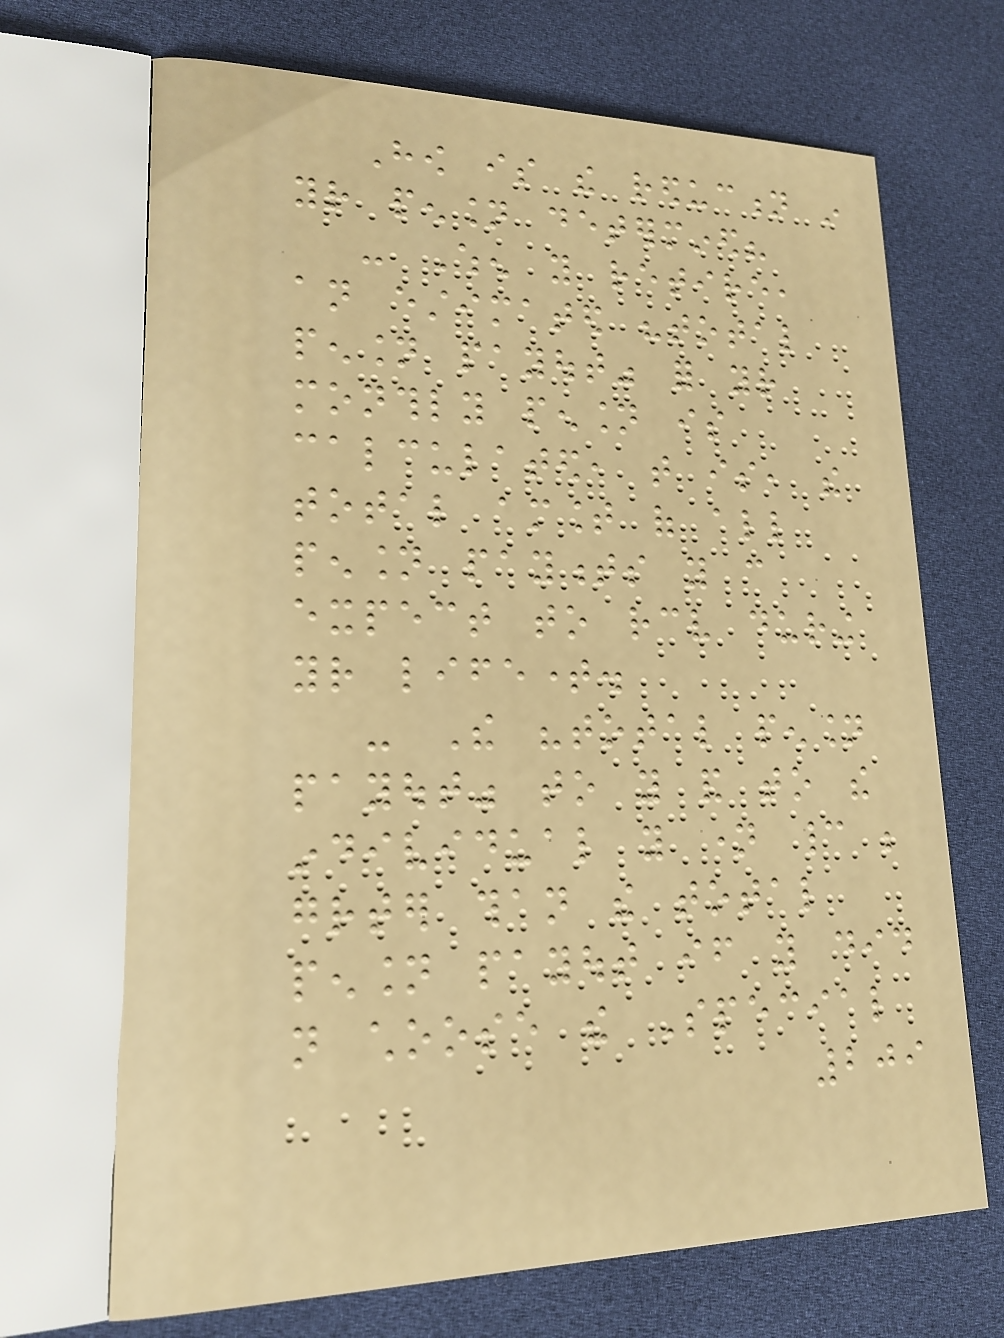How is the reduction in
your pension determined?
- When you retire,
an estimated "total
pension payout" for your
monthly pension is
calculated, that is, the
total amount of all
pension payments you can
expect to receive during
your lifetime.
- The "total pension
payout" to you and to the
individual you name cannot be
greater than the total
pension payout if you did
not choose the Special
209
